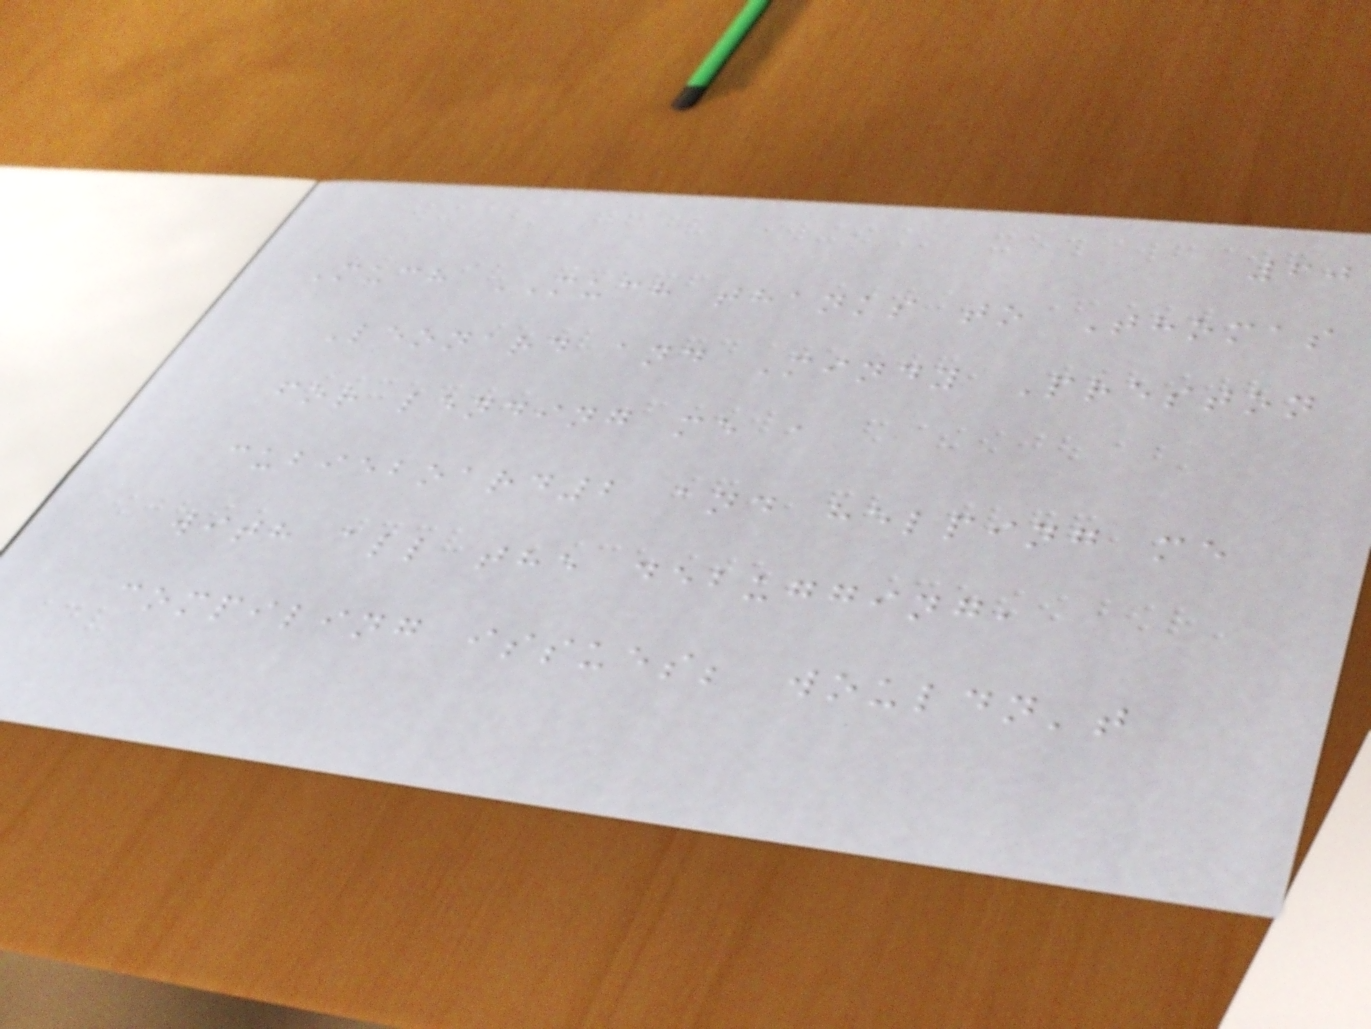60
Much MUCH thanks to Thomas
Leonard and Mindy Preston
for lending me a
cubieboard2 and helping me
with all the debugging,
compiling issues; wouldn't
